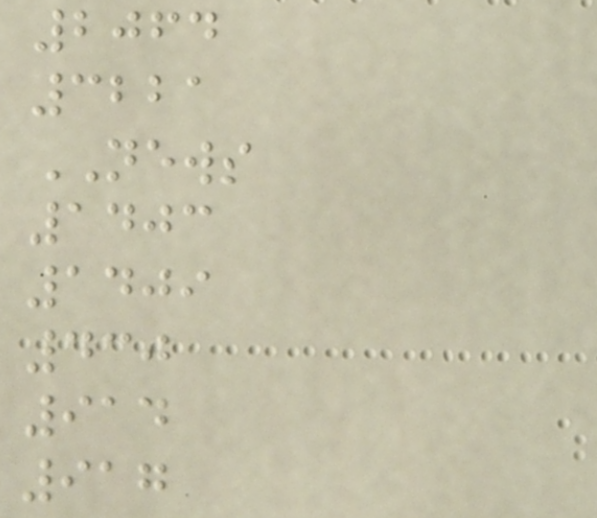2064
3221
NEWS
1403
1409
430
914
917
